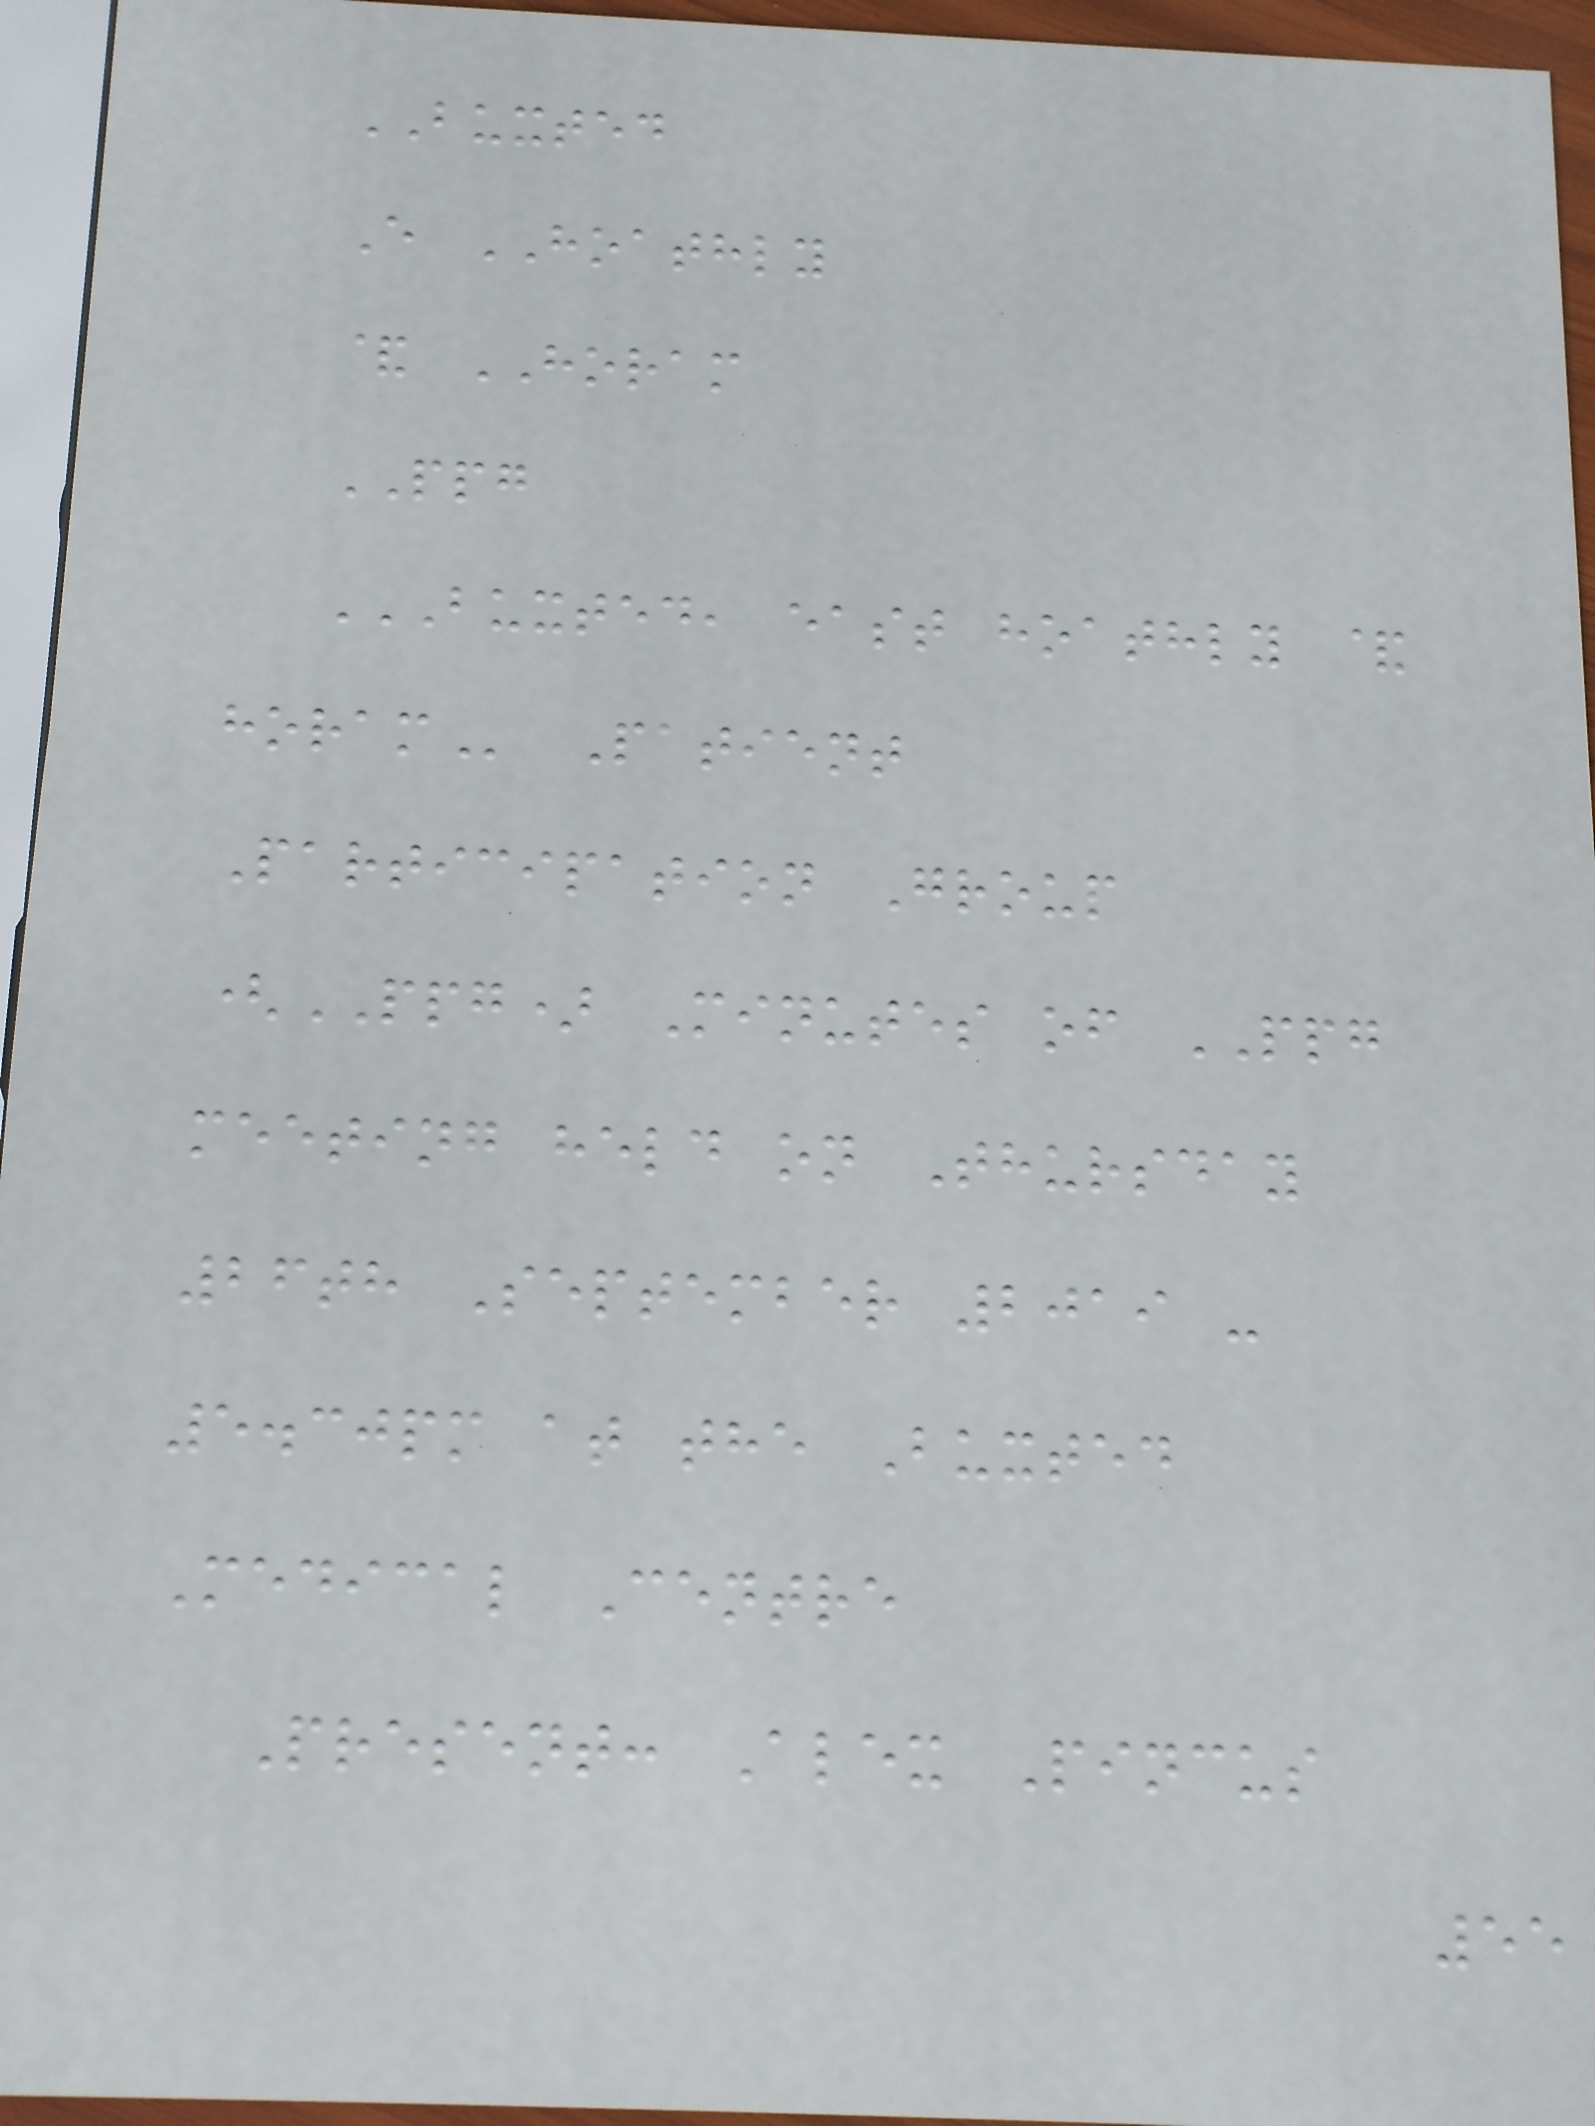BUXTED
E HOATHLY
& HORAM
PPG
BUXTED, EAST HOATHLY &
HORAM Patient
Participation Group
(PPG) Minutes of PPG
meeting held on Thursday
26th September 2019 -
5.30pm at the Buxted
Medical Centre
Present: Alex Pincus
55
